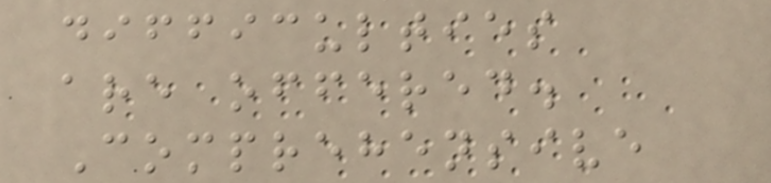difficulties
are offered.
Comprehensive
